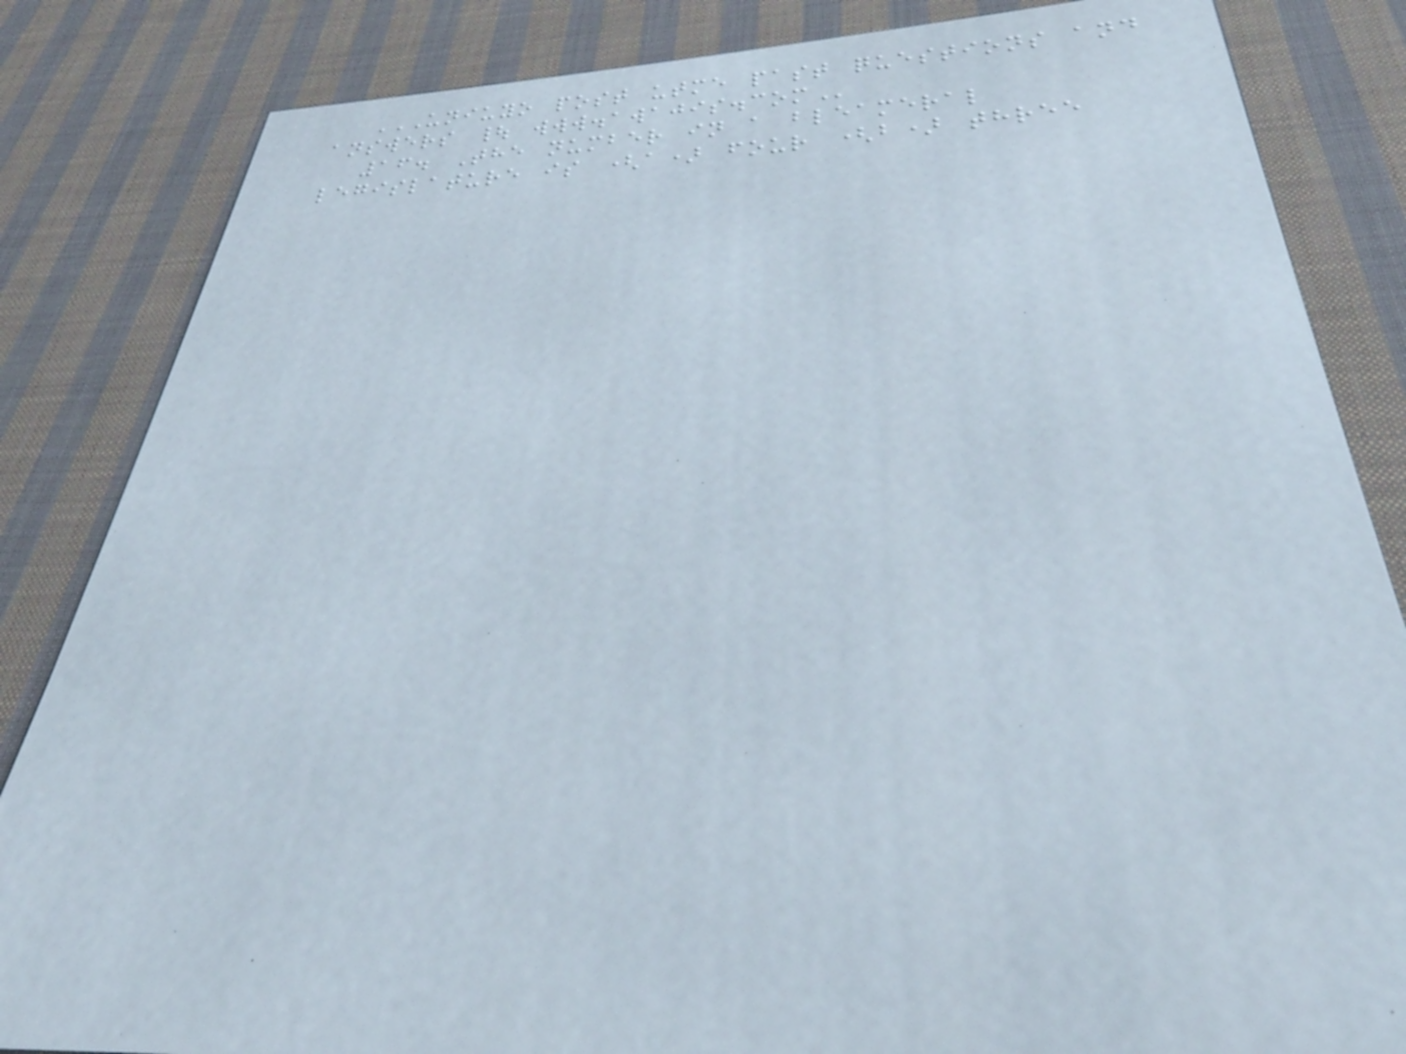UNIUYO POST UTME PAST QUESTIONS AND
ANSWERS | WWW.AWAJIS.COM
16. The number in a bleameral
legislature is (a) four (b) three
